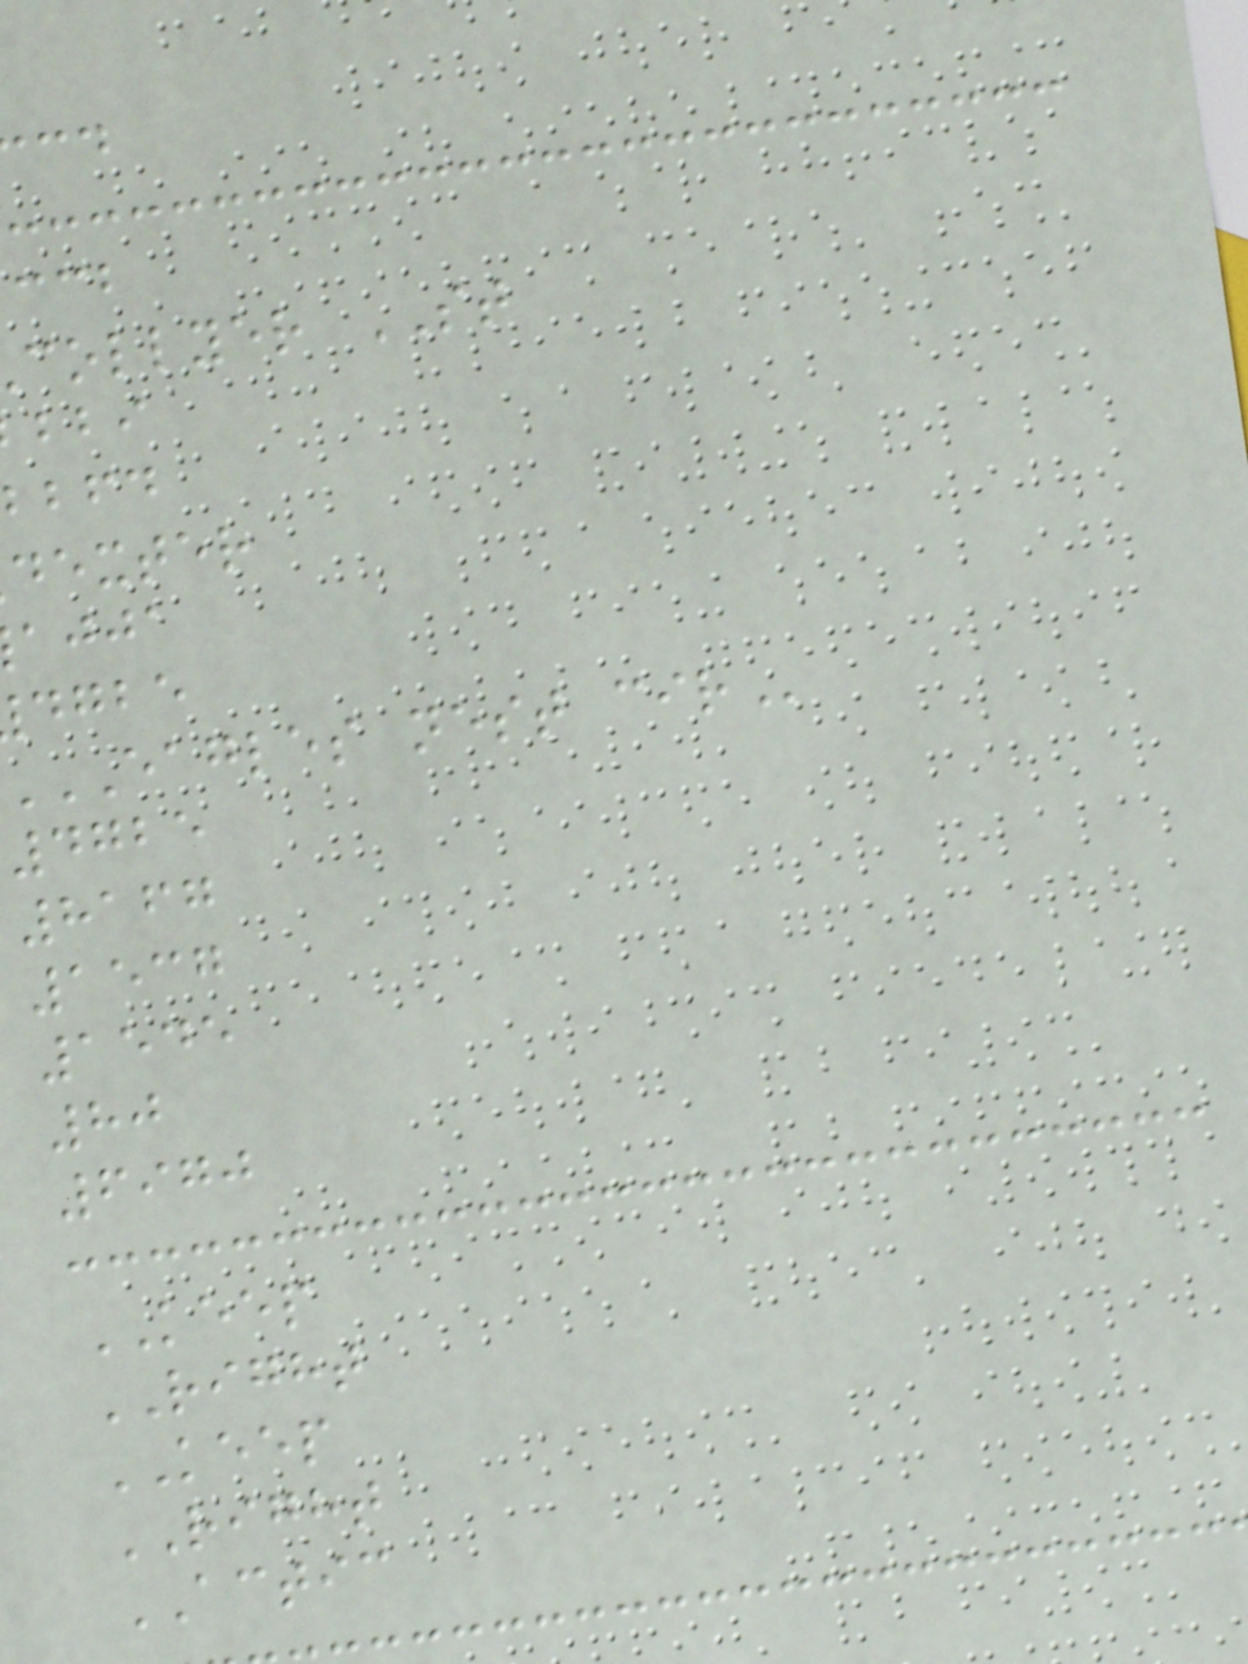collyer ST
bbfd
dexter
ajja
dgbe
EAGLES nest
4725
8167
1537
1545
80
6970
KEEP
RIGHT
KEEP
RIGHT
ACTIC
